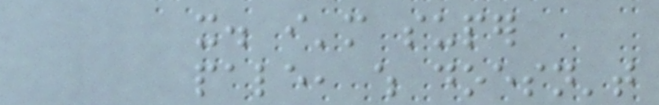it. i'm super
pale, which doesn't
